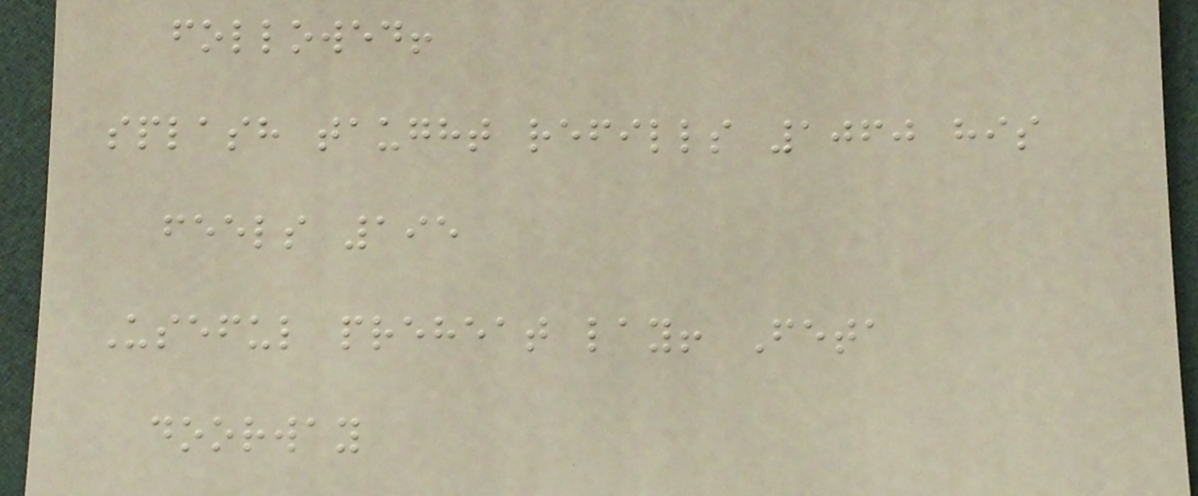followed!
splash taught refills 1060 his
feels 195
Useful preheat lay! Feta
doorway
